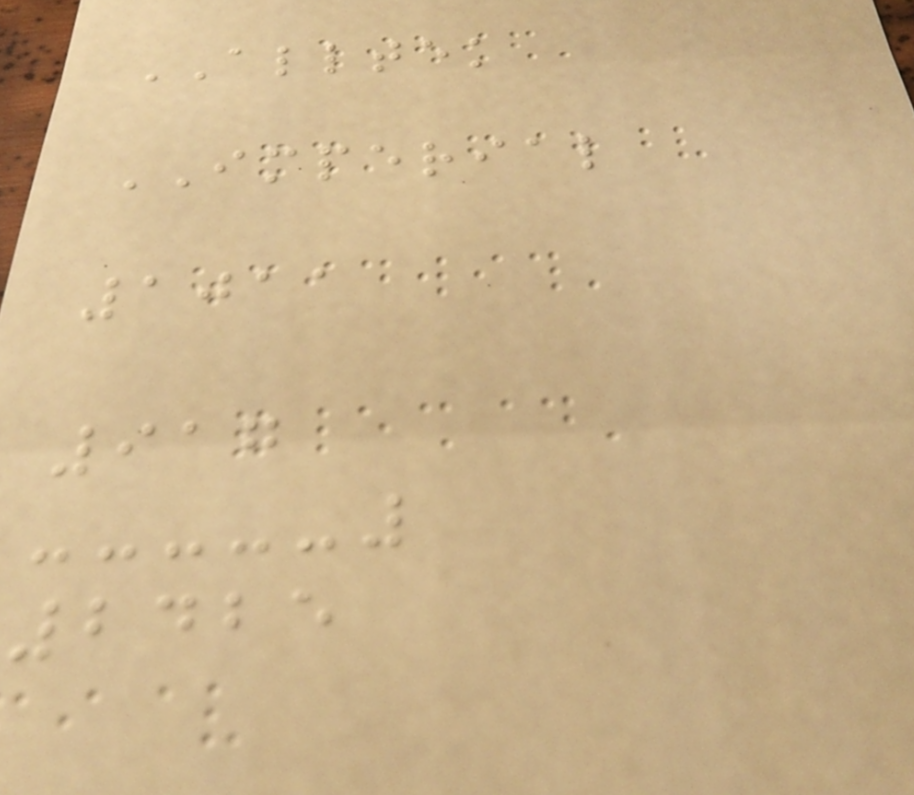ALLTEK
IMPERIAL
1011
917
2425
